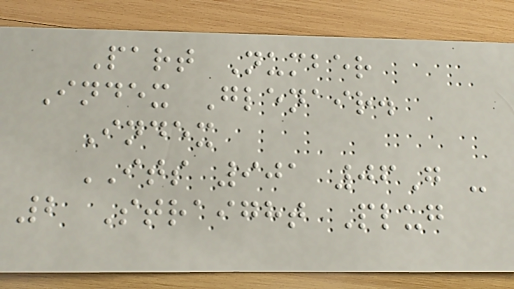Part Number
Index Glenair.
Index
ITS 901 06G -
2 Straight Plug
